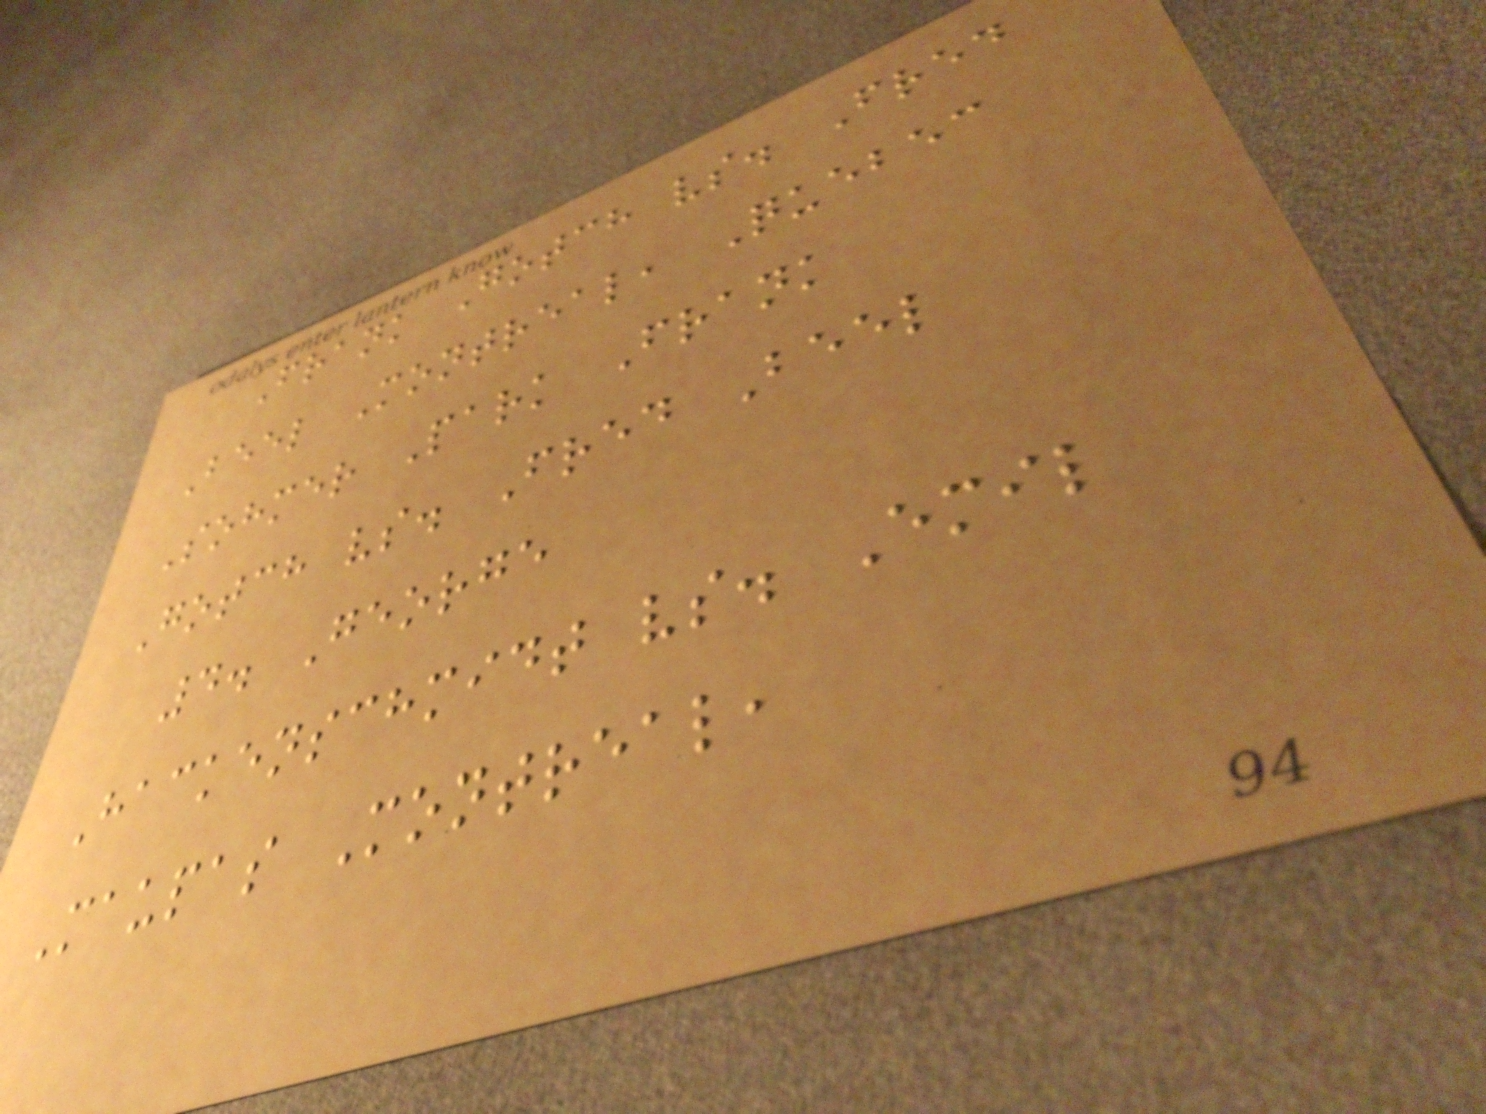Frank Gotch vs. Fred
Beel Montreal, Quebec
Sohmer Park Frank
Gotch vs. Fred Beel
4. George
Hackenschmidt vs. Emil
Maupas Montreal,
